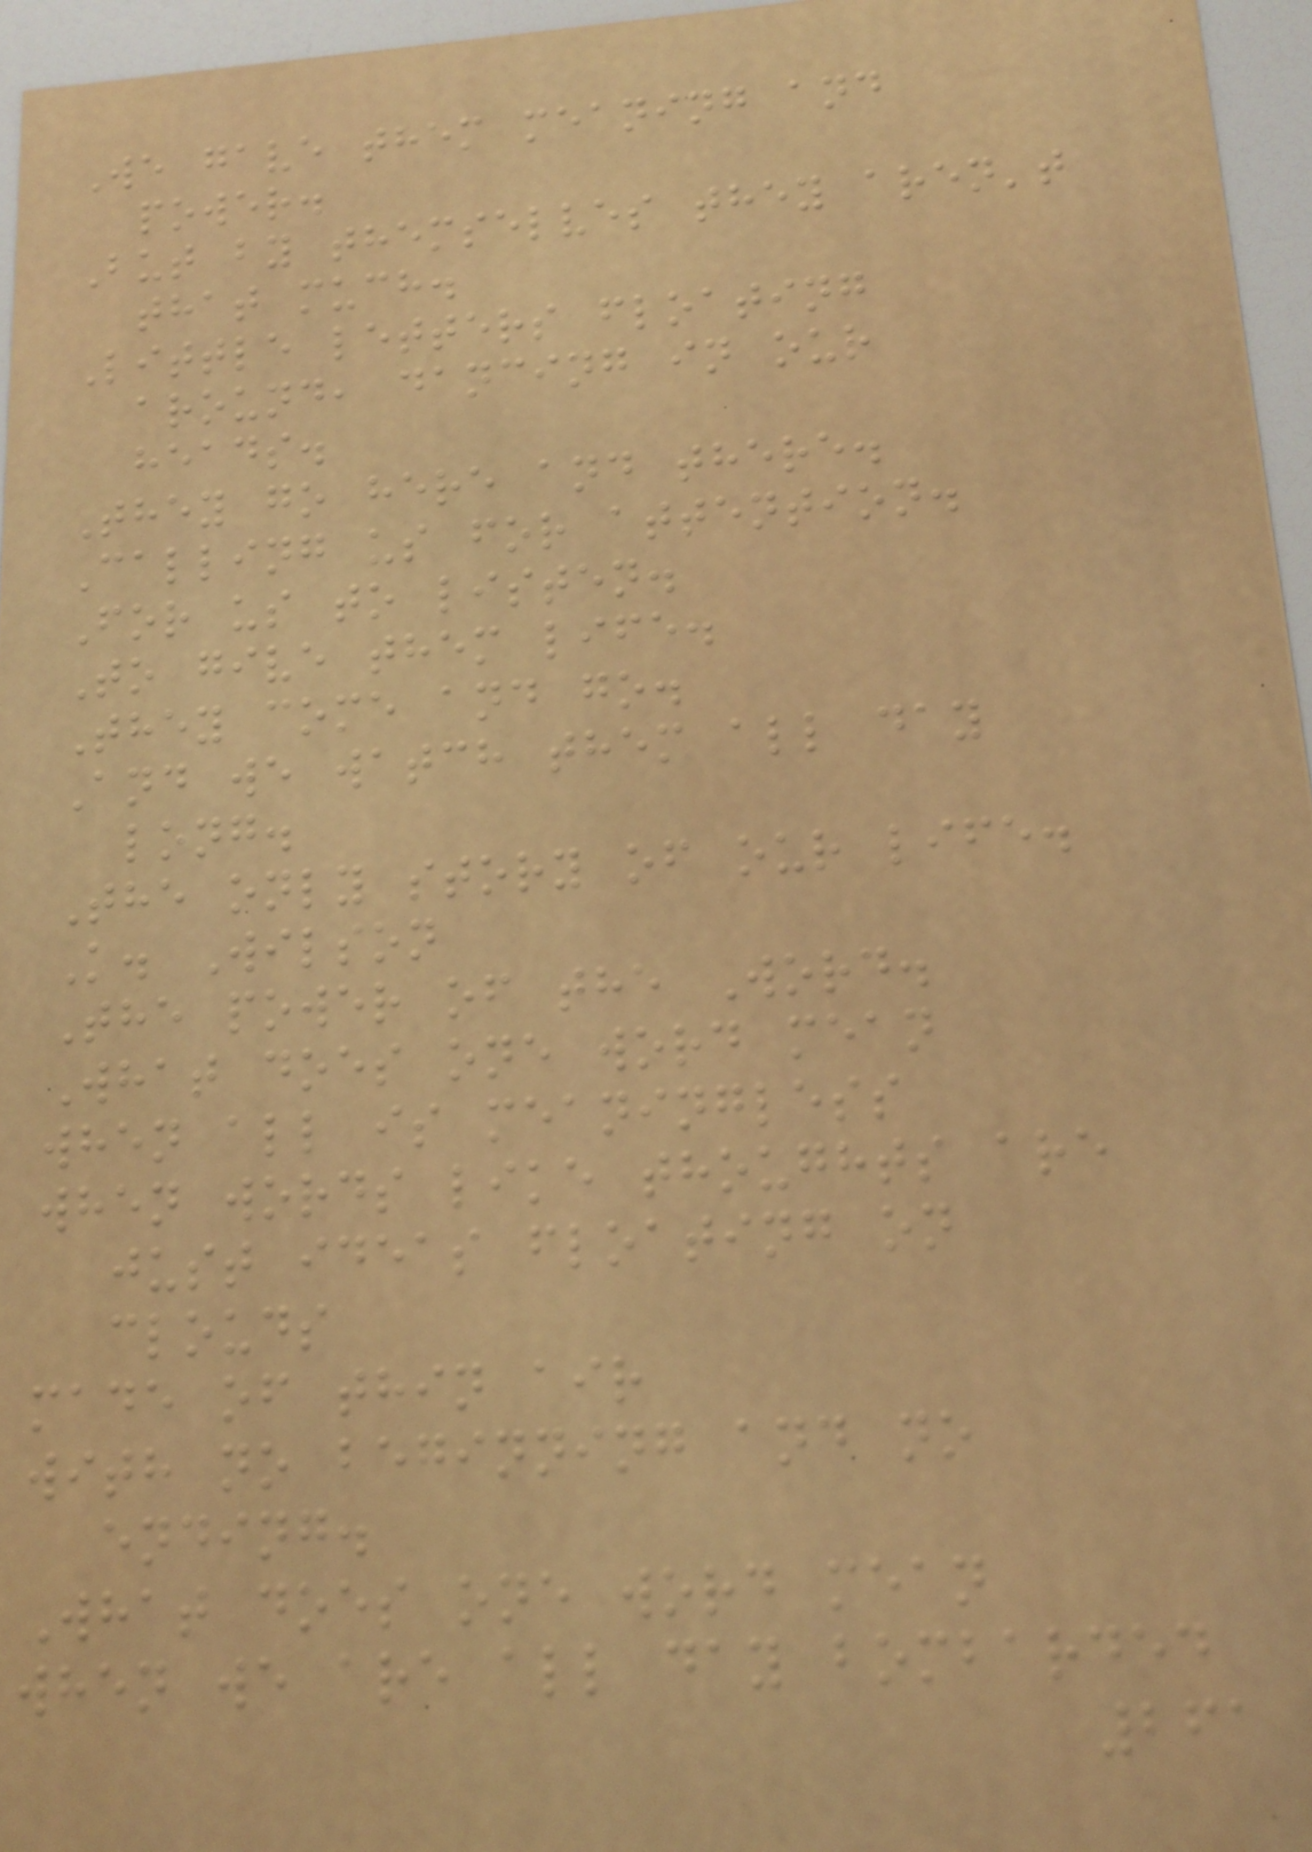We gave them meaning and
power.
But by themselves they aren't
that much.
Little letters floating
around, dancing in our
heads.
They go here and there.
Calling us for attention.
For us to listen.
To give them life.
They come and go.
And we watch them all day
long.
The only story of our life.
K. Wilson
The power of the Word.
What does one word mean
when all is meaningless
when words like thoughts are
just ideas floating on
clouds
made of thin air
with no beginning and no
ending.
What does one word mean
when we are all day bombarded
261
